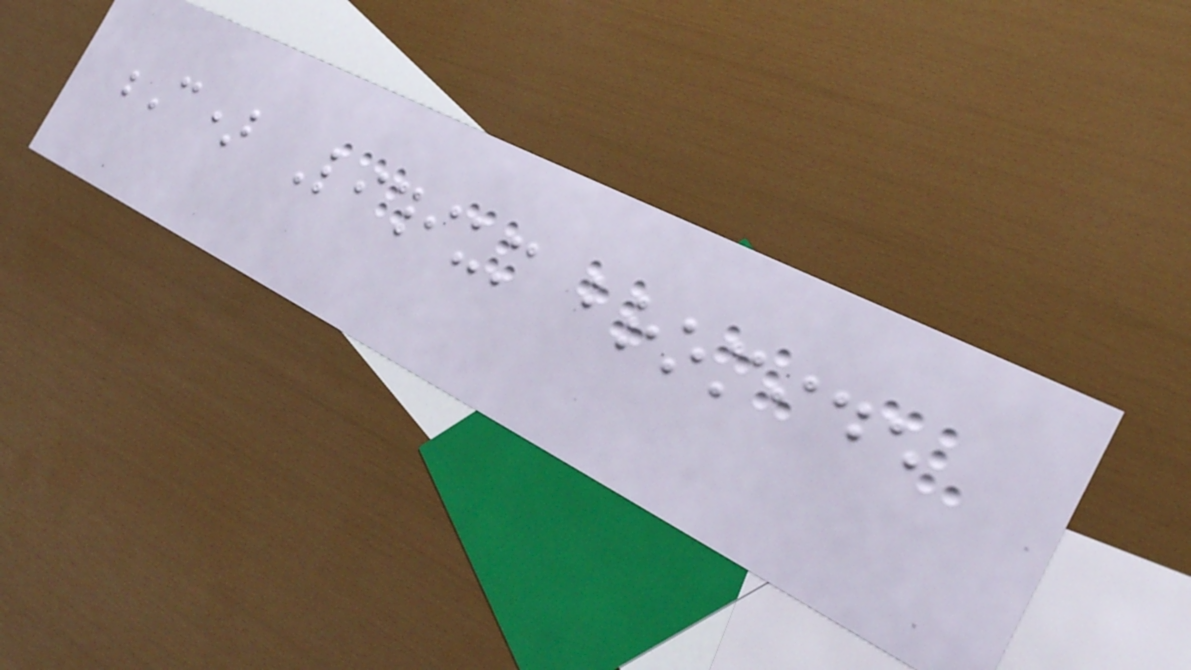C) Lithium bromide
